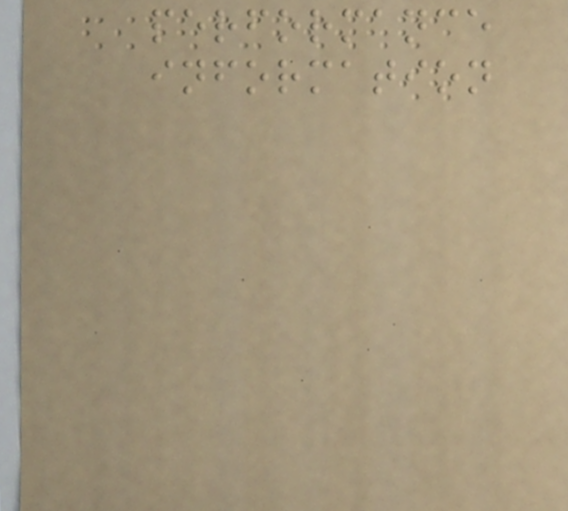performance
information
